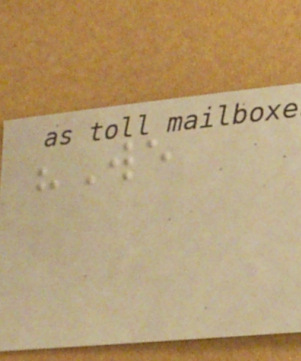"We
